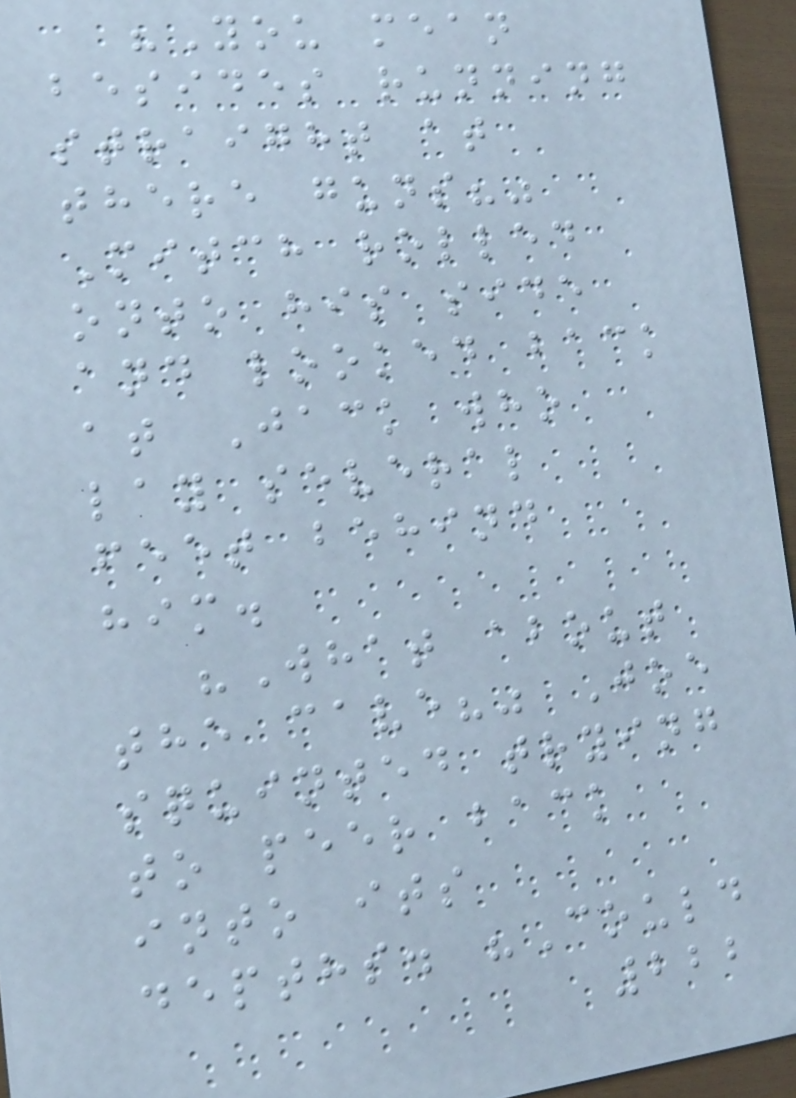"You mean
besides running
straight at
there guns?"
Mitch rolled
onto his side
and looked back
at Jack who
lay several
feet behind
him.
"What about
the cave?" Joe
squinted trying
to peer back
into its
depths. "Could
222
